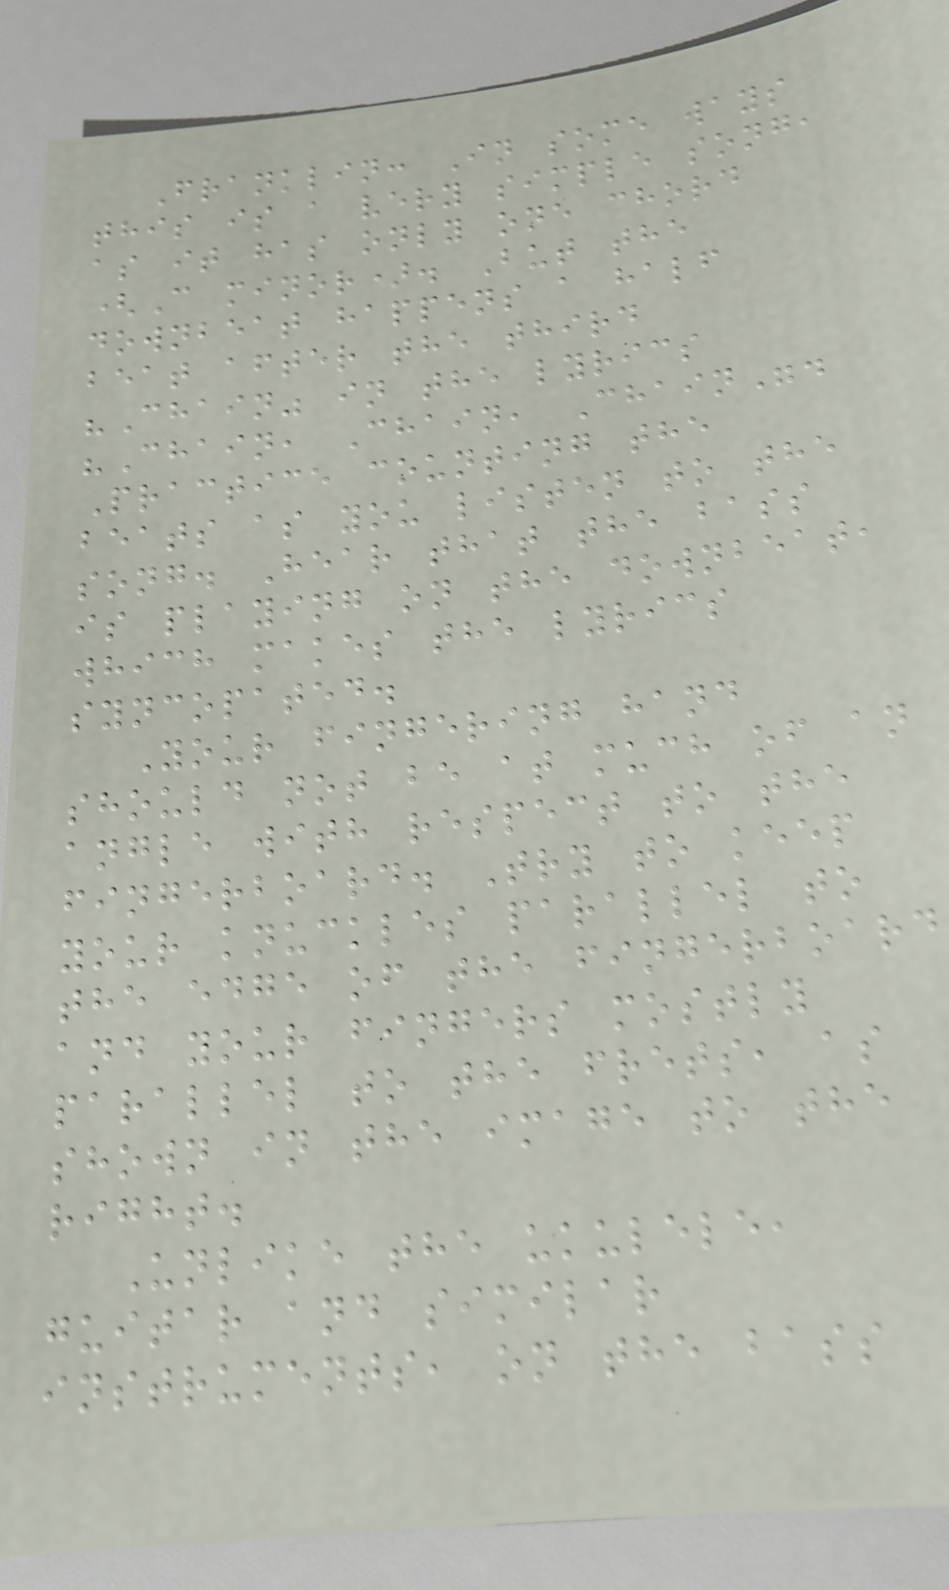Franklin: In some ways
this is a very simple song,
as it has only one chord
(C minor). But the
downbeat happens a half
beat after the third
"Chain" in the lyrics
"Chain, Chain, Chain".
Practice counting the
beats as you listen to the
song. Hear that the bass
is playing on the downbeat,
which makes the lyrics
syncopated.
Your fingering hand
should not be at much of an
angle with respect to the
fingerboard. Try to keep
your knuckles parallel to
the edge of the fingerboard
and your fingers mostly
parallel to the frets, as
shown in the image to the
right.
Unlike the ukulele,
guitar and similar
instruments, on the bass
